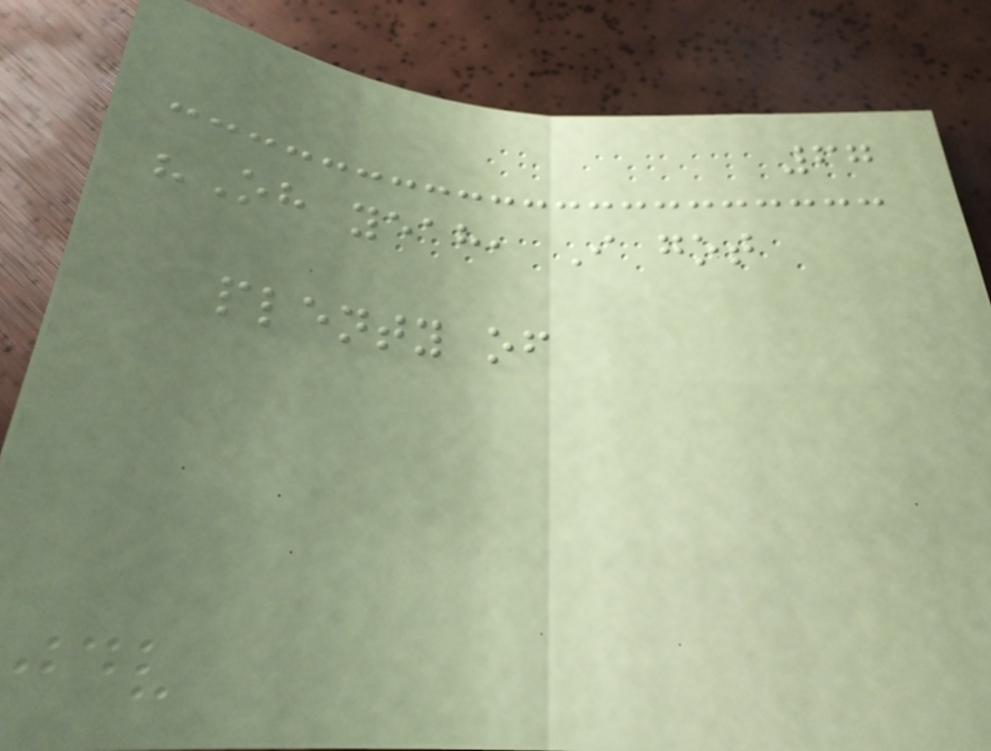67
"Oh yeah, I got
plenty of
